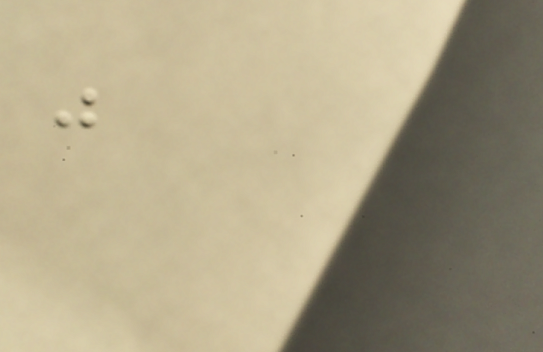was
